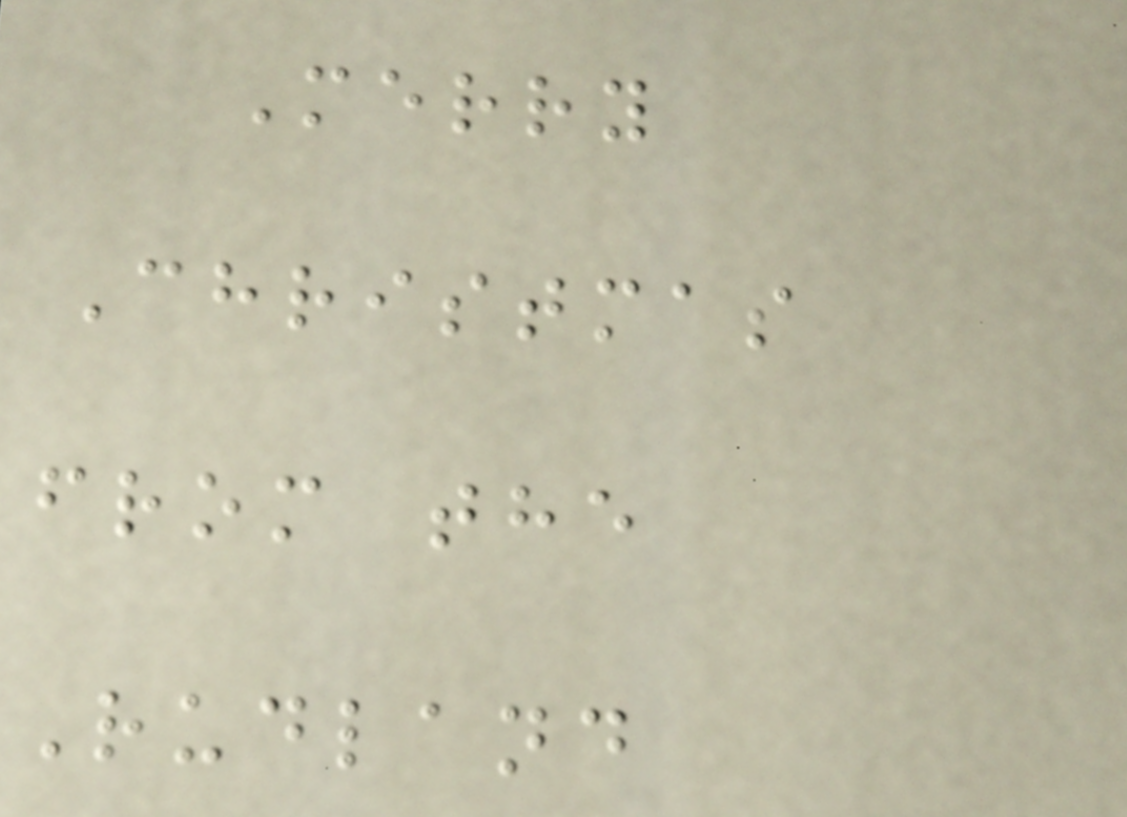Merry
Christmas
from the
Rudland
